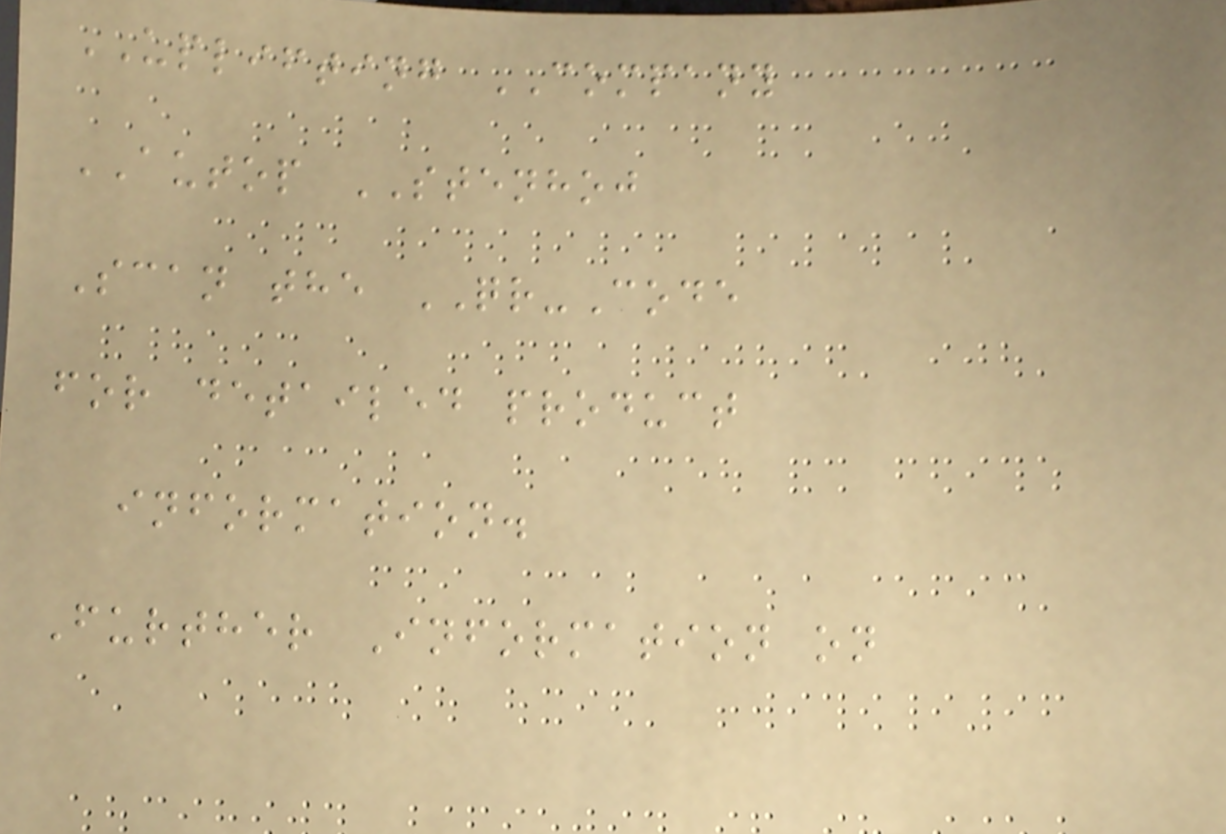UPLIFTING COMPANY
AUTOP STENHOJ
Scan the QR-Code
for detailed product
information.
Further Information on
